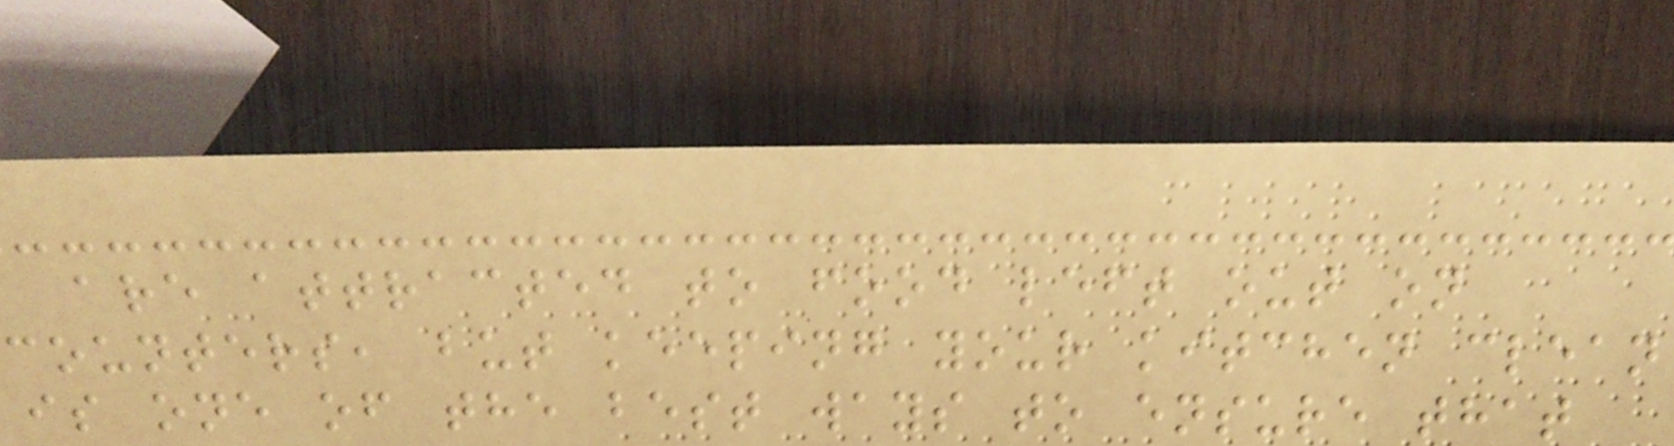are attracted to food left out on
counters, but keeping your kitchen clean
is one of the best ways to ensure that
